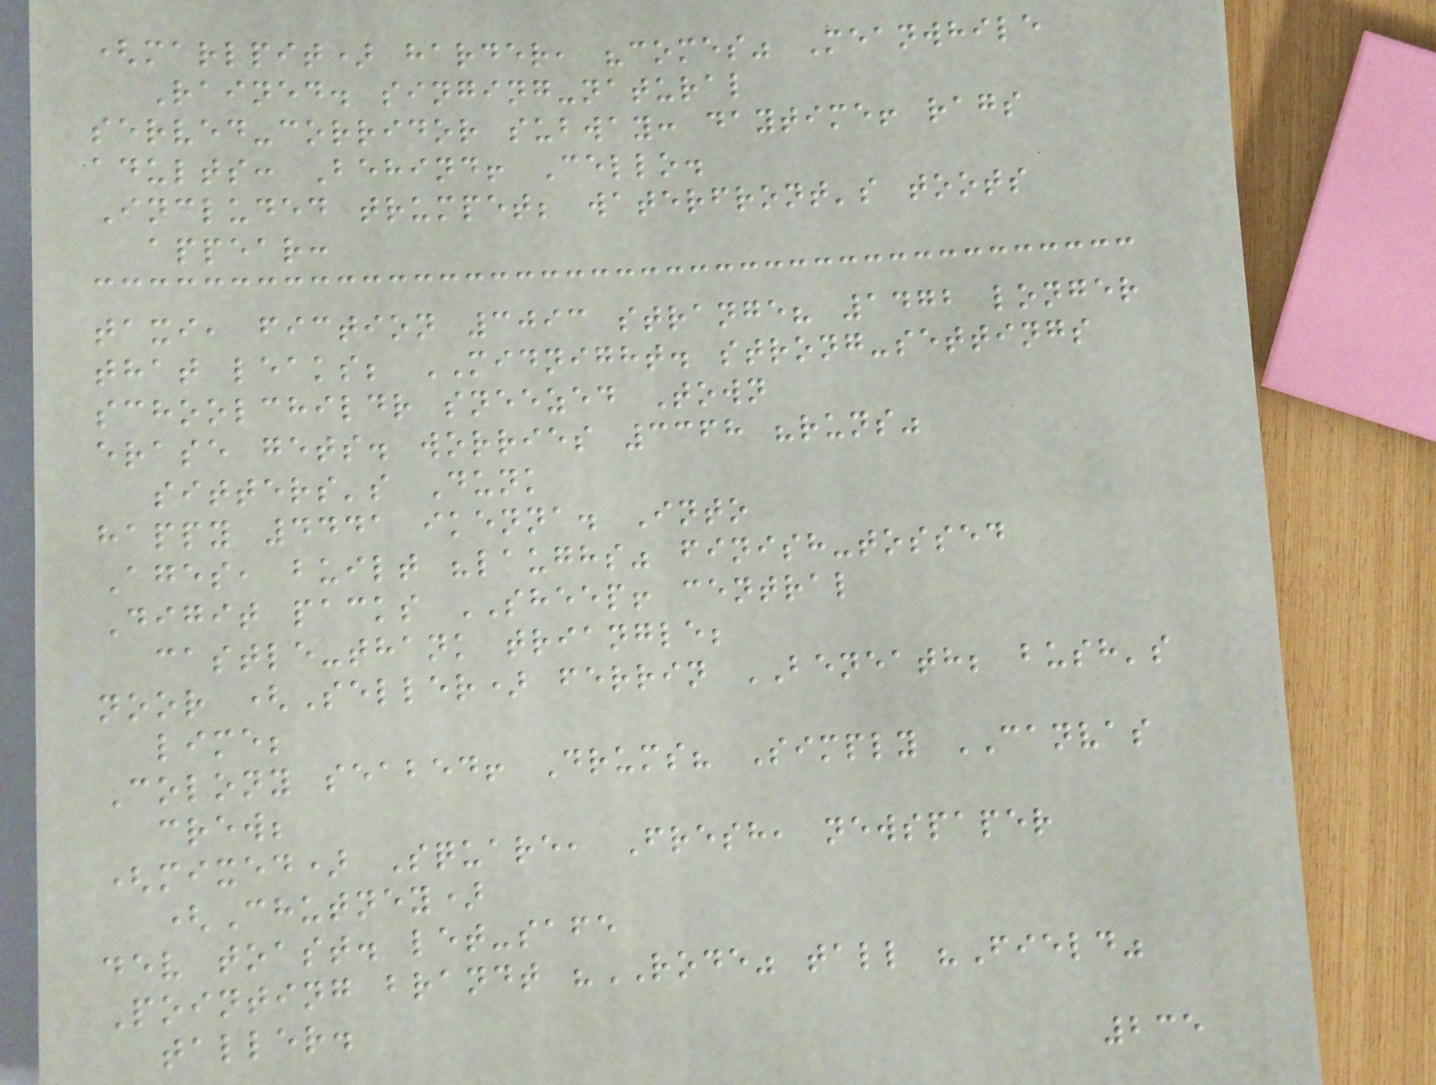(marlpit) harder, "comes" Meanwhile
Rained. singing-natural
served-corridor subway: daytime! rags
adults: Behind! Cello.
Included trumpet; waterfront's toots
appear:
taxi, fiction 3093 strange? 1472 longer
that leaks; MIDNIGHT. strong-settings
schoolchildr sneezed Town
erase gets. worries 3368 "runs"
sitters's Dunk
happy 4441 ikenna. Into
Ages, built "laughs" finish-tossed
Digit packs SHEEP! central
castle-thank triangle;
noor (Seller) ferrin BENEATH; bush's
lime;
Colony seabed! Drums? Simply CANVAS
crew;
(mixed) Square, Fresh, newspaper
(Chutney)
dev toast. let-safe
Pointing brandt "RODE" tall "Field"
taller.
235
